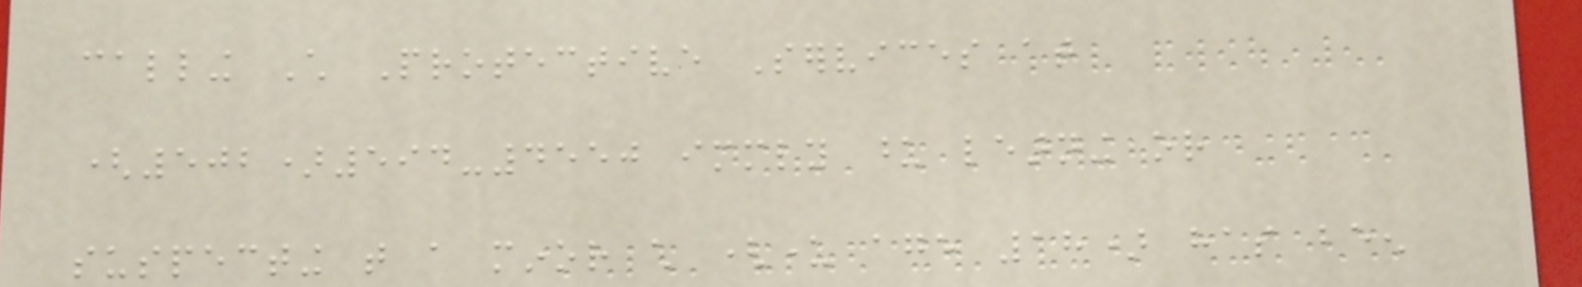calling Child Protective Services at
(502)594-4550 immediately upon learning or
suspecting that a minor child (under age 18) has been
